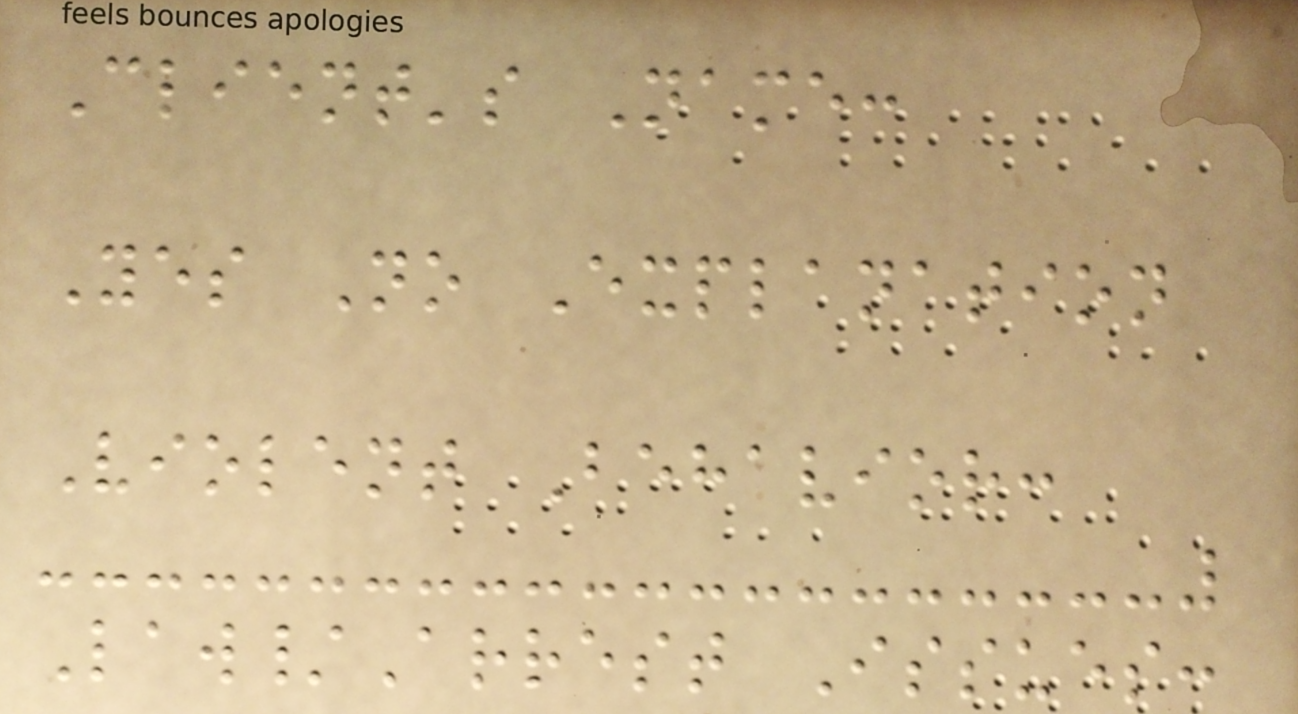Client's Name:
Yes No Explanation
Violent Behavior:
Law/Arrest Issues:
